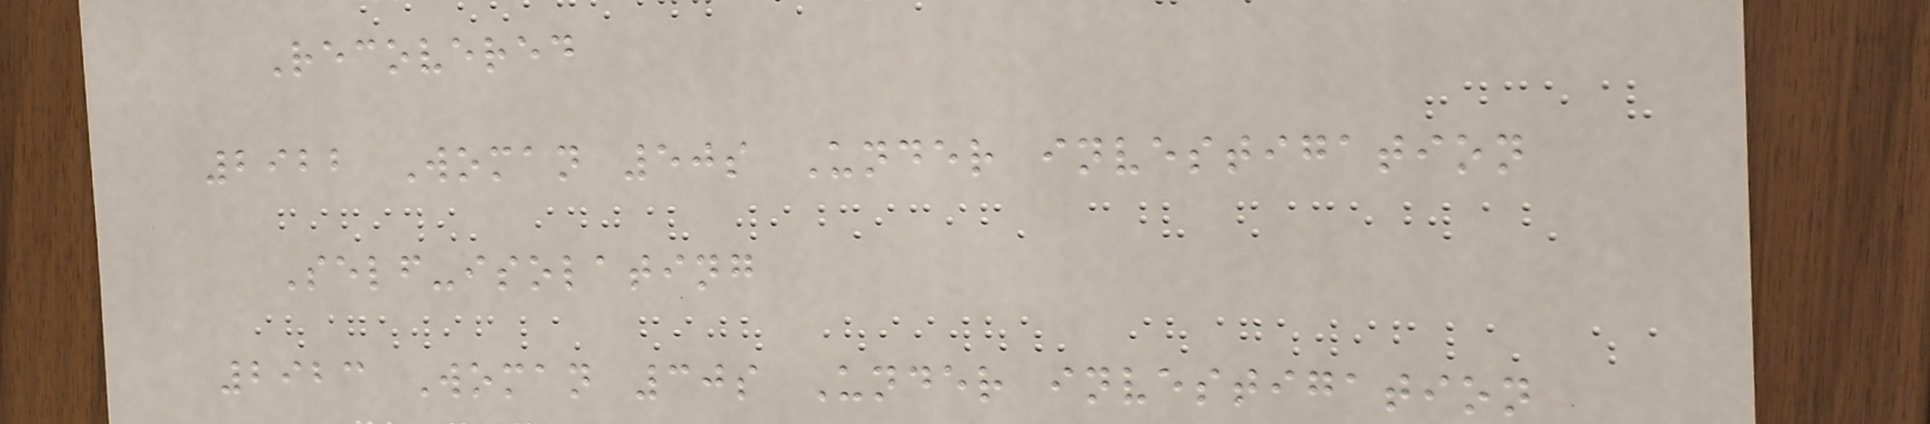Recovered
2922 Woman 50s Under investigation
Self-isolating
2923 Woman 30s Under investigation
